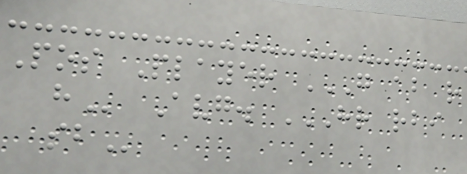Pos Player G AB R
H Avg. HR RBI
SB
